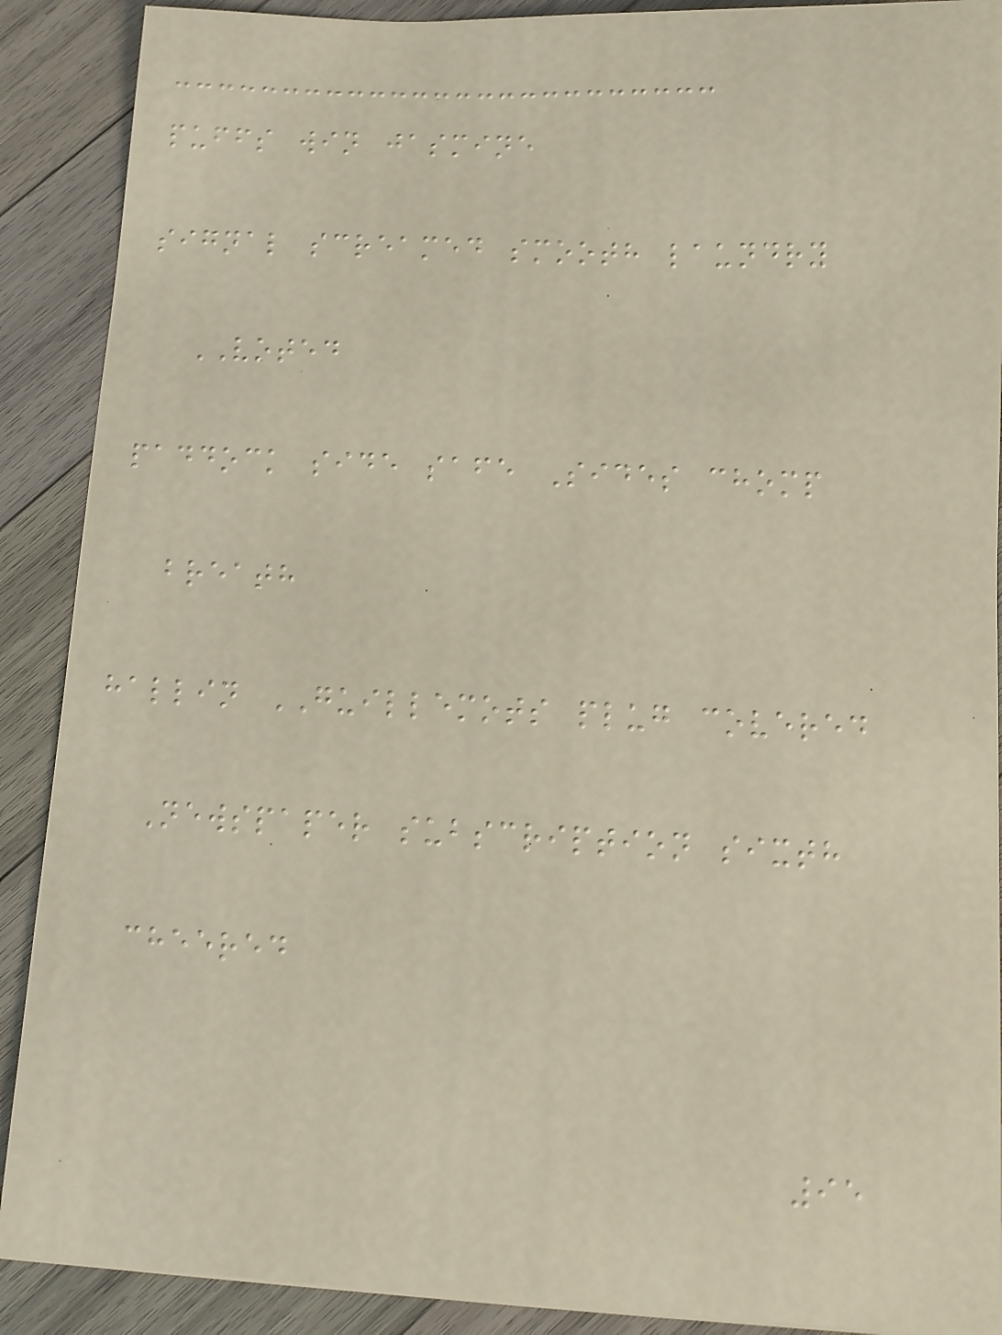puffs win jasmine
signal screamed smooth laundry
VOTED
paddock side safe Sides chomp
breath
hallin GUILLEMOTS plug covered
Newspaper subscription sixth
cheered
95
